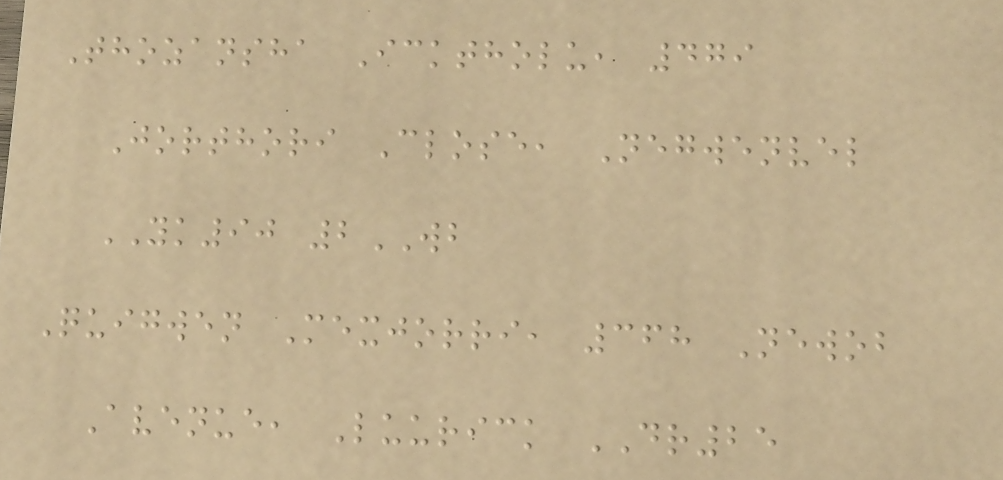Thozansha Icktholu, 479
Jorthori Close, Negwenvel
YK90 2WB
Quigwen Mexjorri, 368 Newob
Avenue, Luurick DR25
